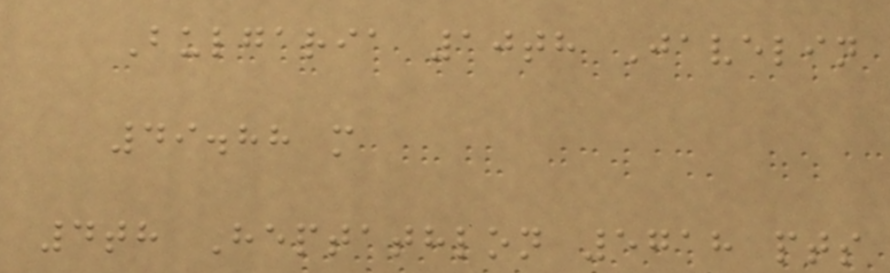Bulgaria 10th Javelin
49.88 m
4th Heptathlon 5718 pts
